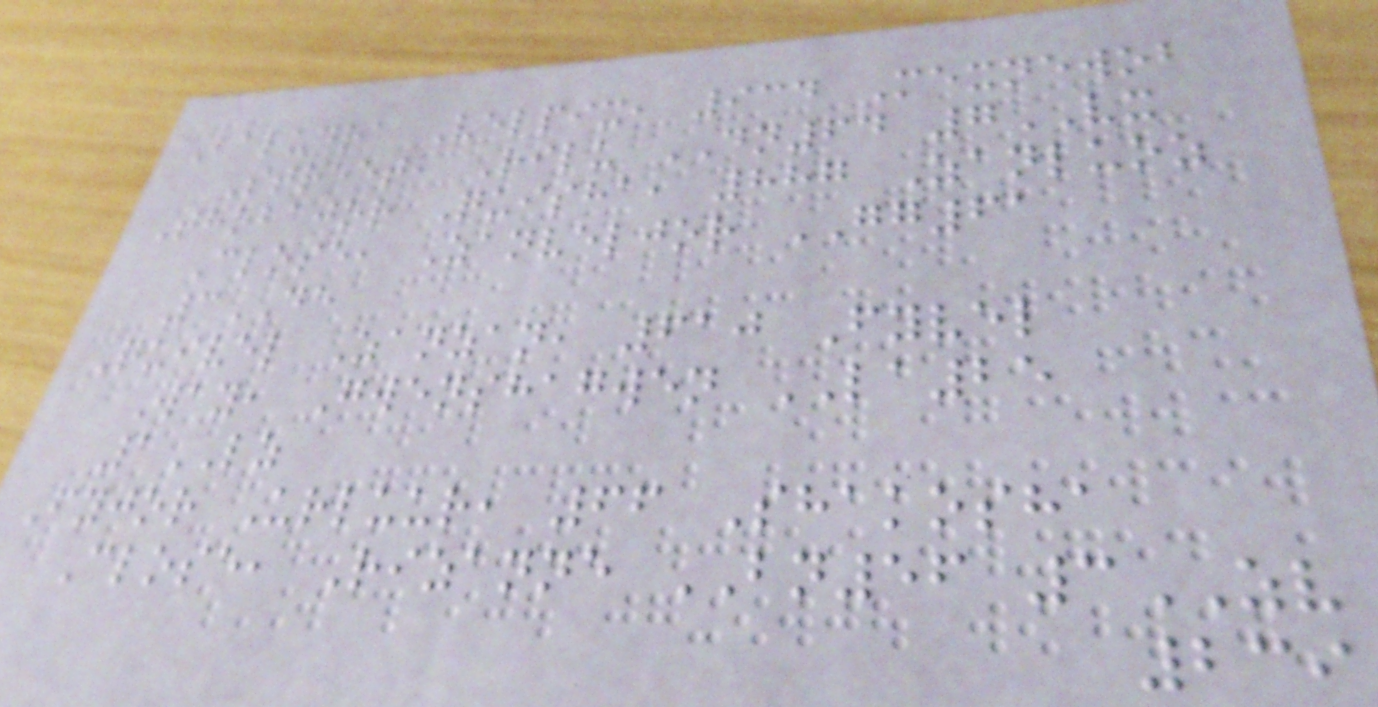Baludra Velpix, 934 Mexnewob
Street, Rilu DN64 7VX
Thobajor Quisha, 887 Zanluoz
Close, Zanveljor GG61
3DE
Quivel Zanzan, 610 Fyvel
Way, Gwenshagwen LA25
1LZ
Fyjor Urluur, 66 Shakosha
Close, Rizanne BN56 3ZV
239
